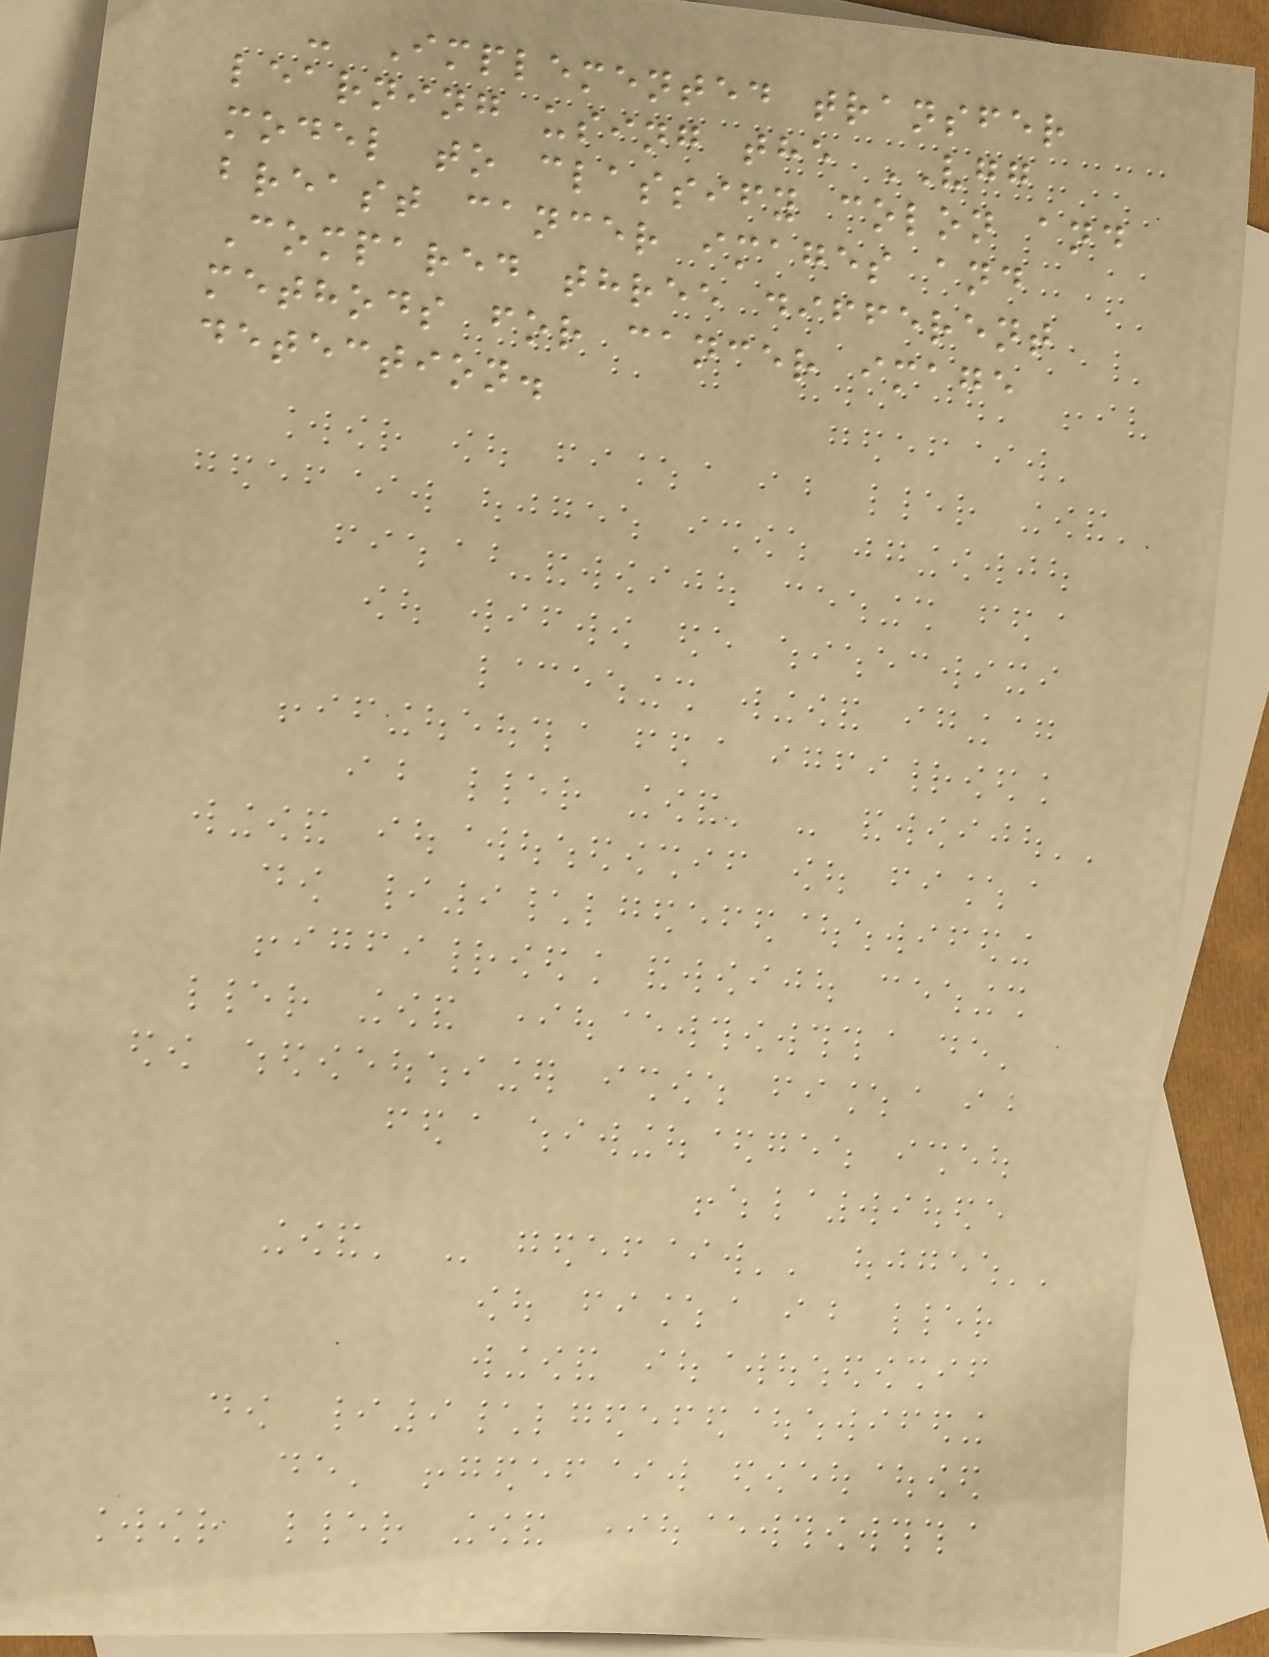- Implemented transfer
learning using the VGG
model to classify colon and
breast cancer images and
Compared three different
methods for cancer image
detection.
